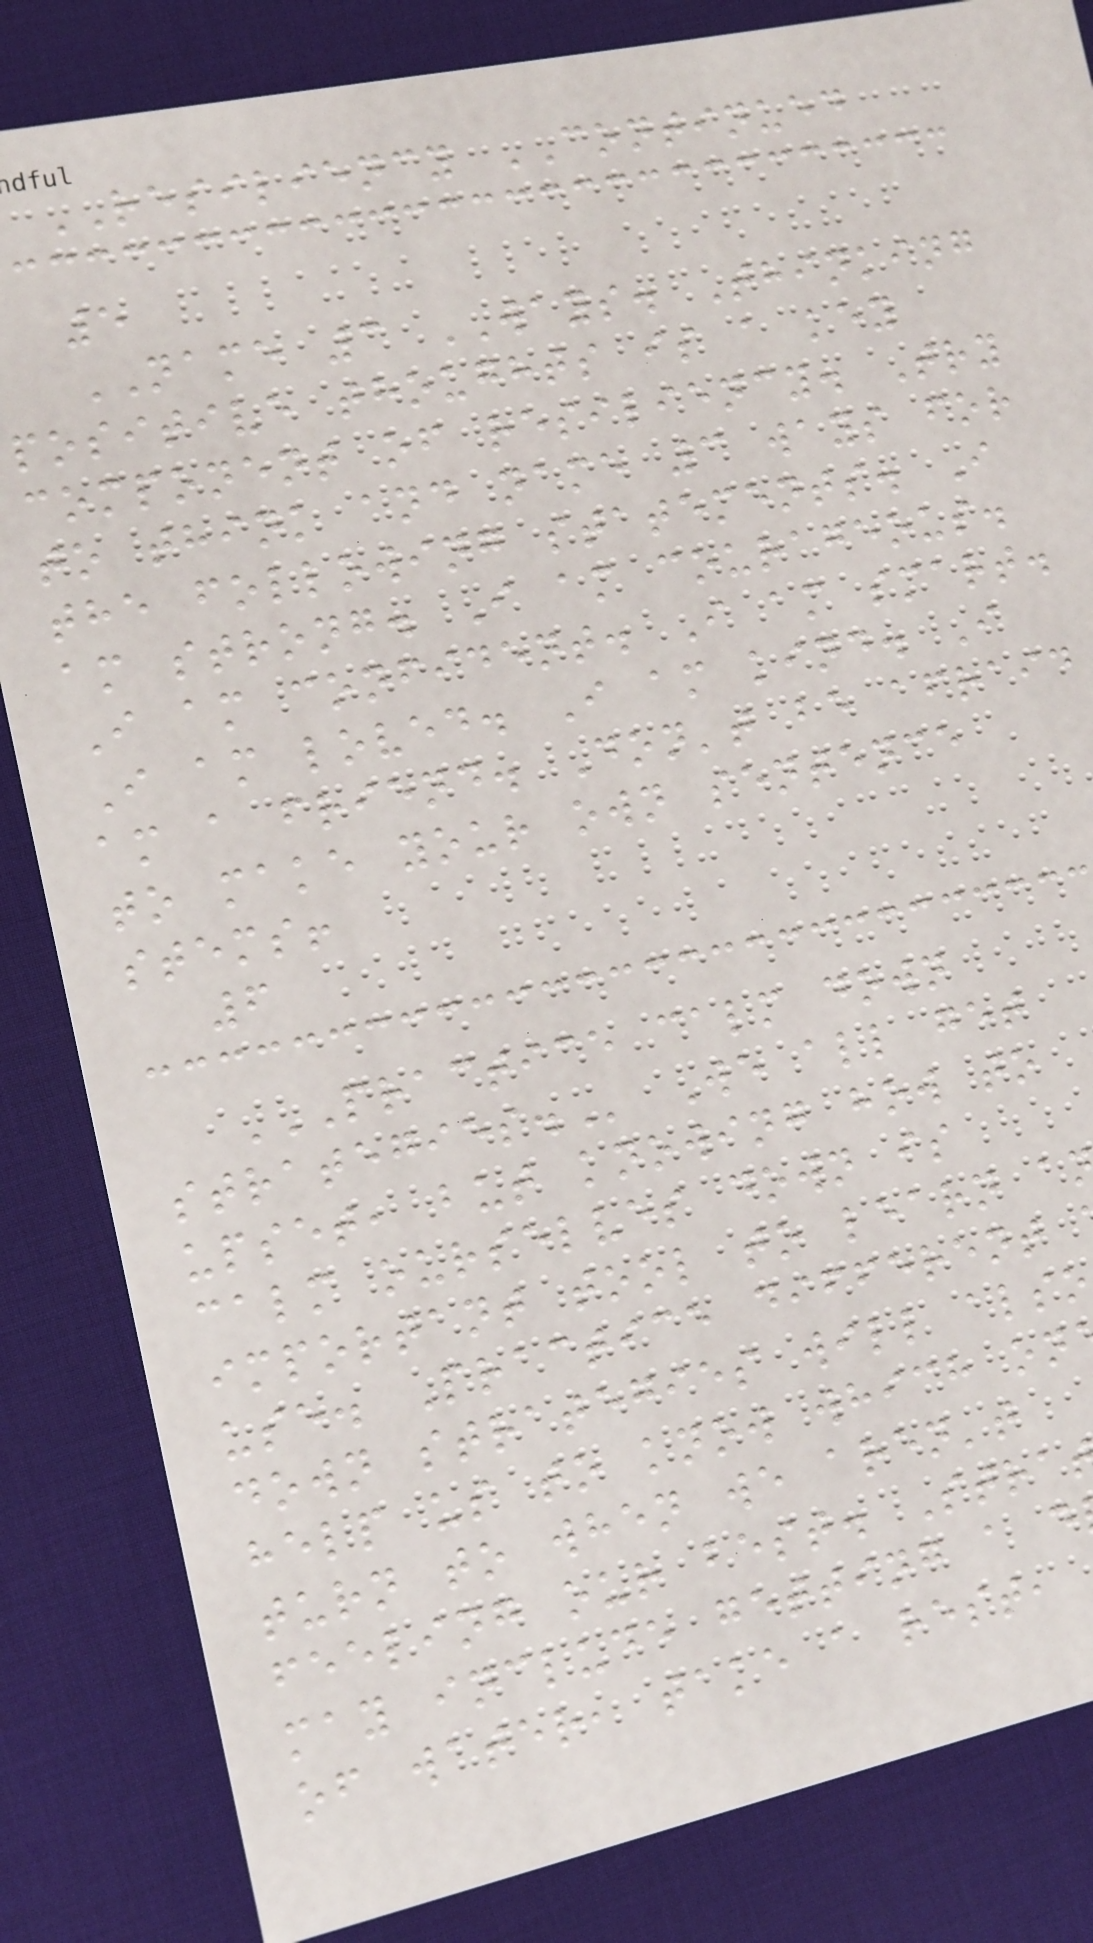RESILIENCY CONTINUED
5
NAME 3 WAYS. Thinking
positive thoughts is a key
component of resiliency. Try
to think and name 3 ways for
the following statements. I
am strong. I am courageous.
I am confident. I am smart.
I am loved. I am kind. I
am a friend. Don't be afraid
to make your own sentence
stems!
6
PRACTICE CALM DOWN
We all get
upset, but knowing how to
calm ourselves down is
important tool to learn a
use. Practice different
down strategies will also
help us to know which on
turn to when we aren't
feeling our best. Stra
may include getting a d
of water, take a rest,
